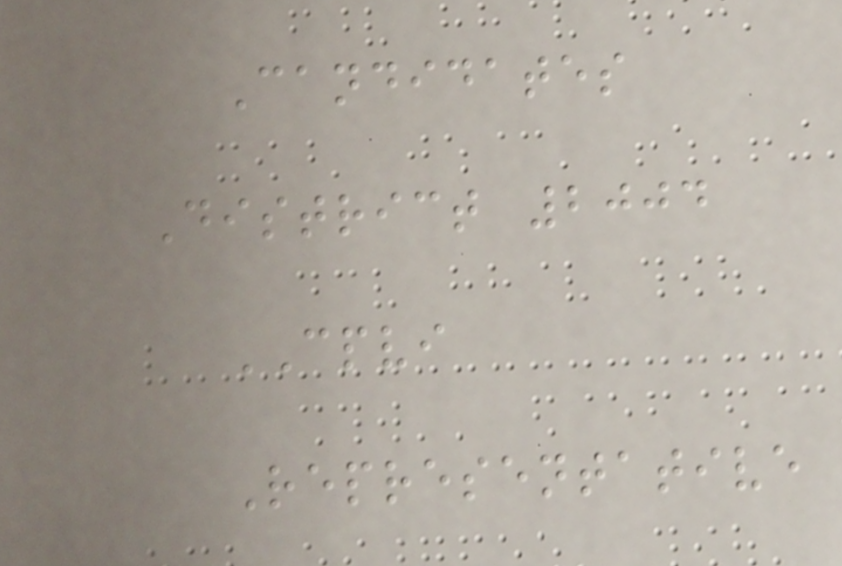Candidates
District 2004
CPVI
Representative
